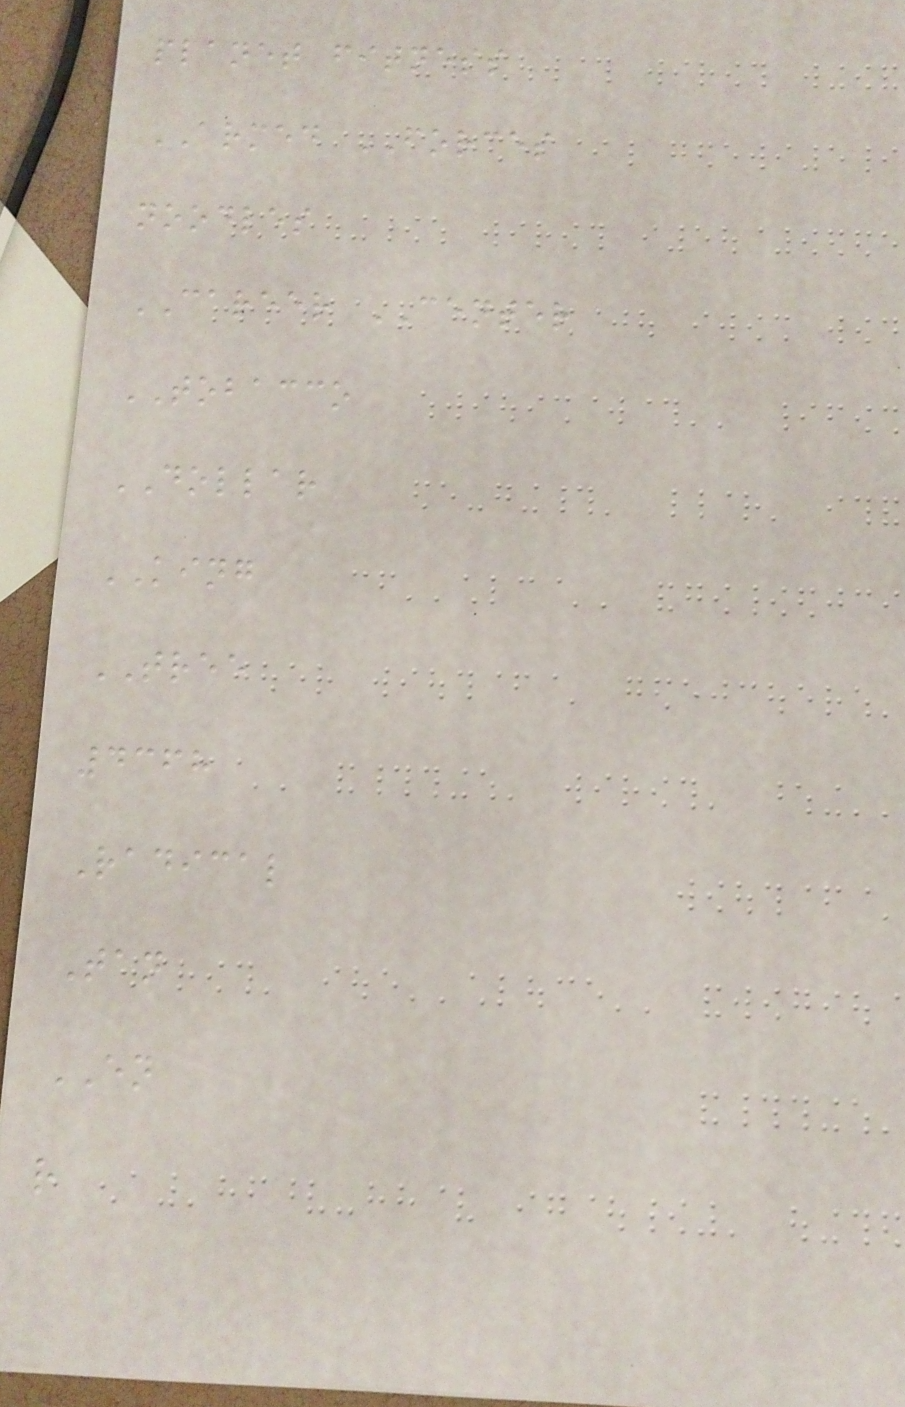planet fitness
ARMED FORCES
noodles
CAREER CENTER
TOBACCO
DOLLAR
KING
TREE
4368
Radical
Tan
EN
r
